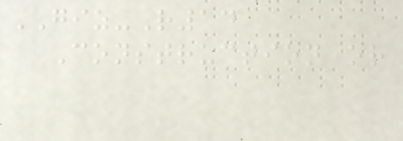GIZ-R14
Construction or
